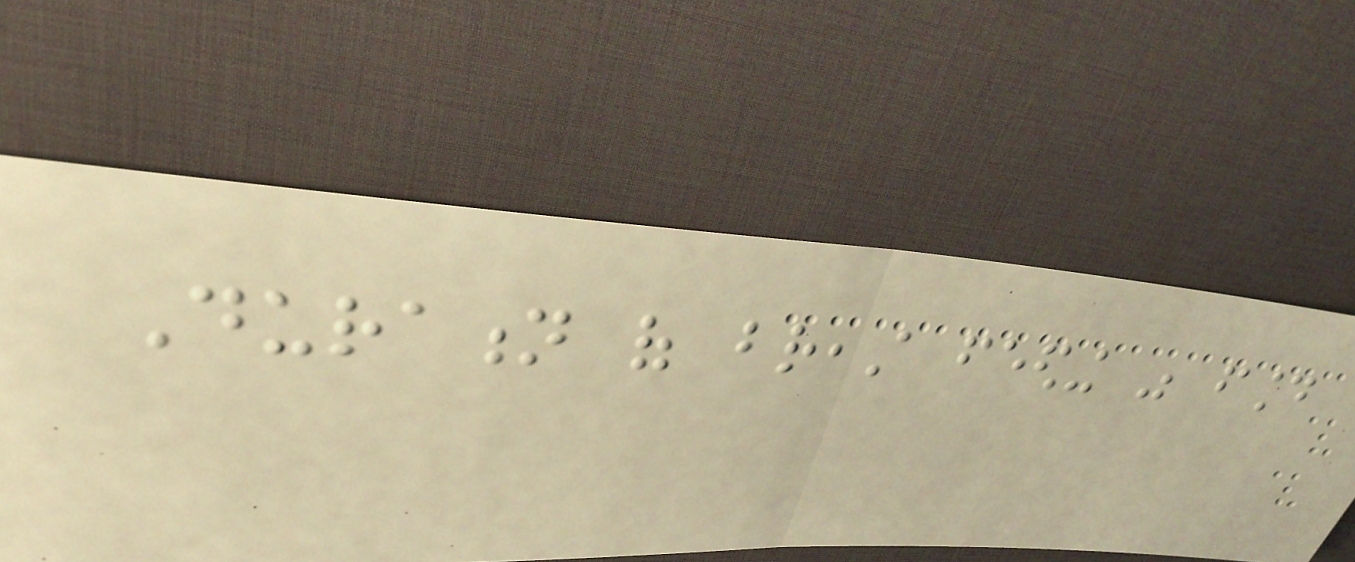Duration of breast feeding was found
